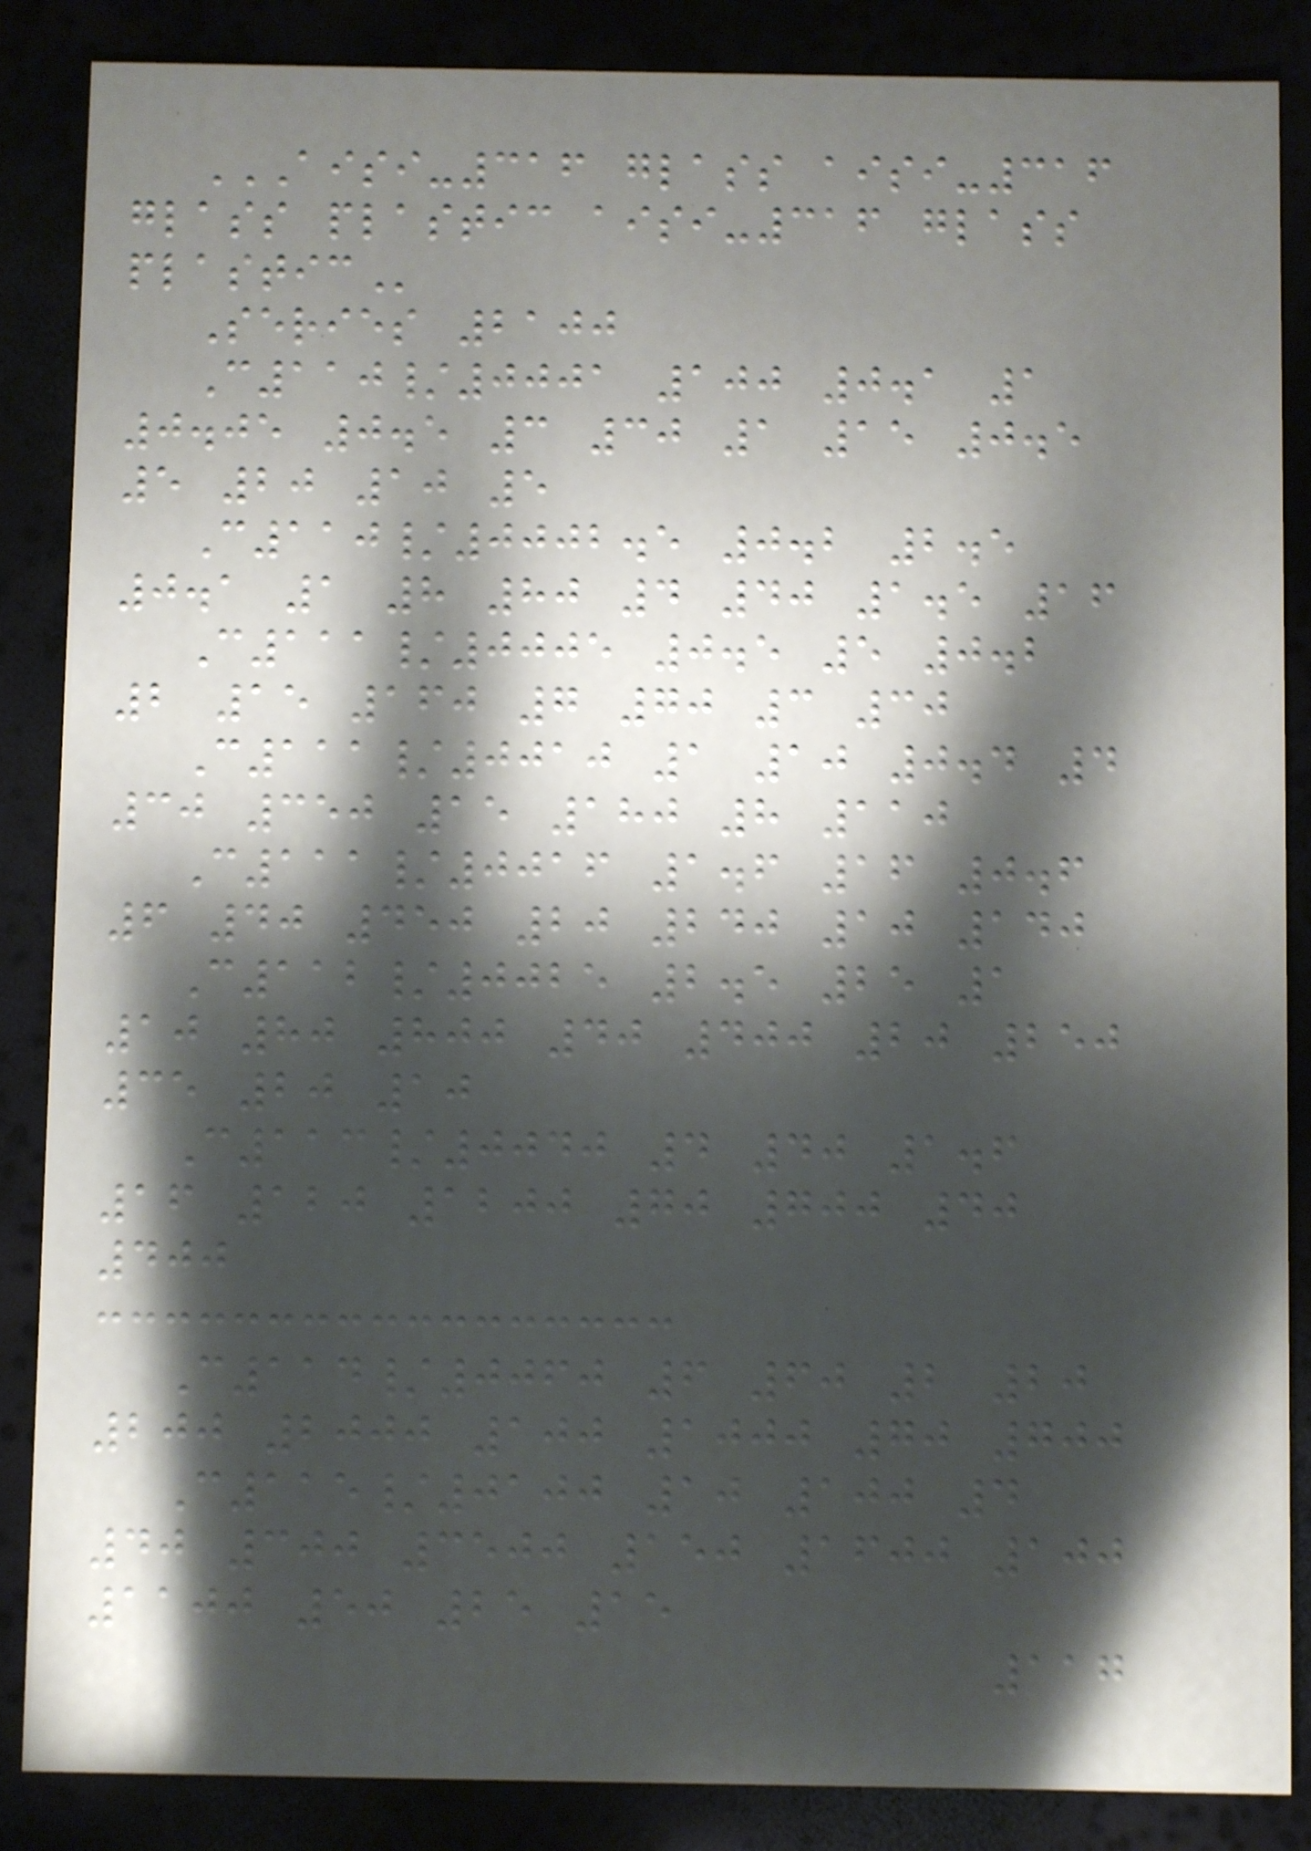AISI-316 GLASS AISI-316
GLASS PLASTIC AISI-316 GLASS
PLASTIC
Series 2100
C110/0001 100 0.1 1
0.05 0.5 3 30 1 15 0.5
5 20 10 5
C110/0002.5 0.2 2.5
0.1 1 8 80 4 40 1.5 16
C111/0005 0.5 5 0.2
2 15 160 7 70 3 30
C111/0010 1 10 0.4 4
30 350 15 180 8 110
C111/0016 1.6 16 0.6
6 40 450 20 240 10 140
C112/0025 2.5 25 1
10 80 800 40 400 20 250
35 20 10
C113/0040 4 40 1.6
16 120 1200 70 700 40
400
C114/0060 6 60 2 20
200 2000 100 1000 70 700
C115/0100 10 100 4
40 300 3500 150 1600 100
1100 50 25 15
117
